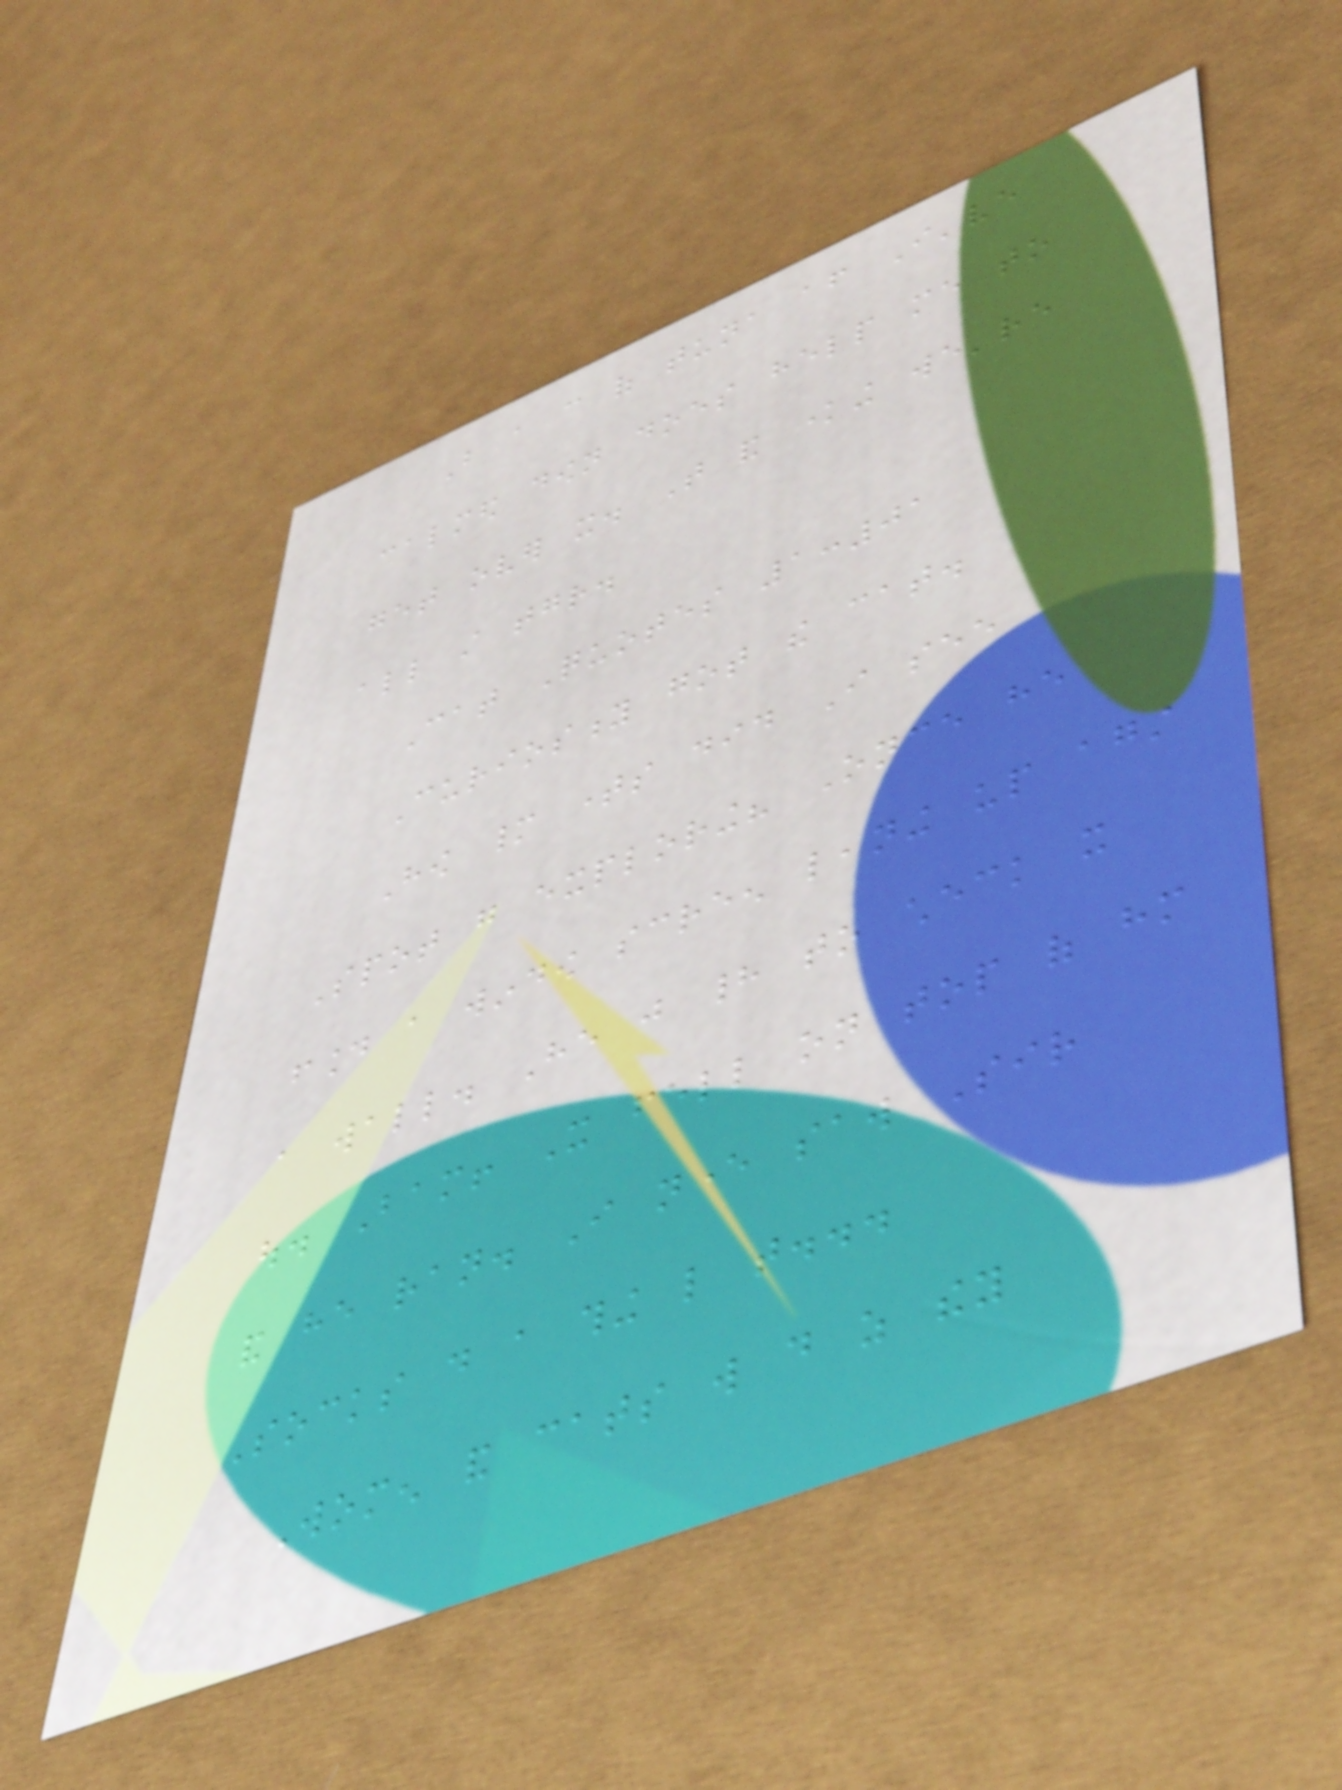But a can of tuna after I've
calmed down does help me to
get over it. That and knowing we're
all still together.
Cat Quotes 1:01
Curiosity got the cat.
How many times did I see
Spot go exploring? Once he
found a window screen leaning up against
a wall. He just had to check it
out. Bam! It fell on top of him
and he ran. I never saw Sir
Socks do a thing like that...
Women and cats will do as they
